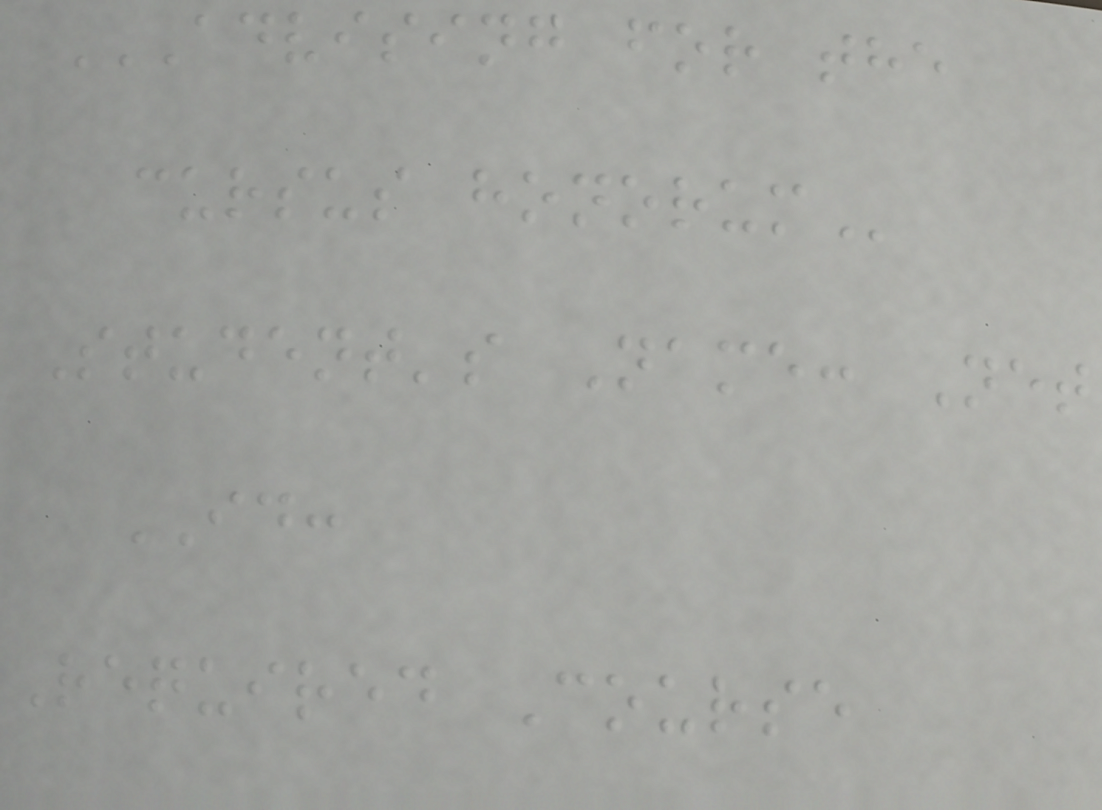ADVISING FOR THE
CURSUS HONORUM
Student's Name: Net
ID:
Required Course
